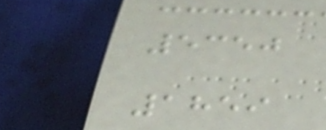5350
1859
